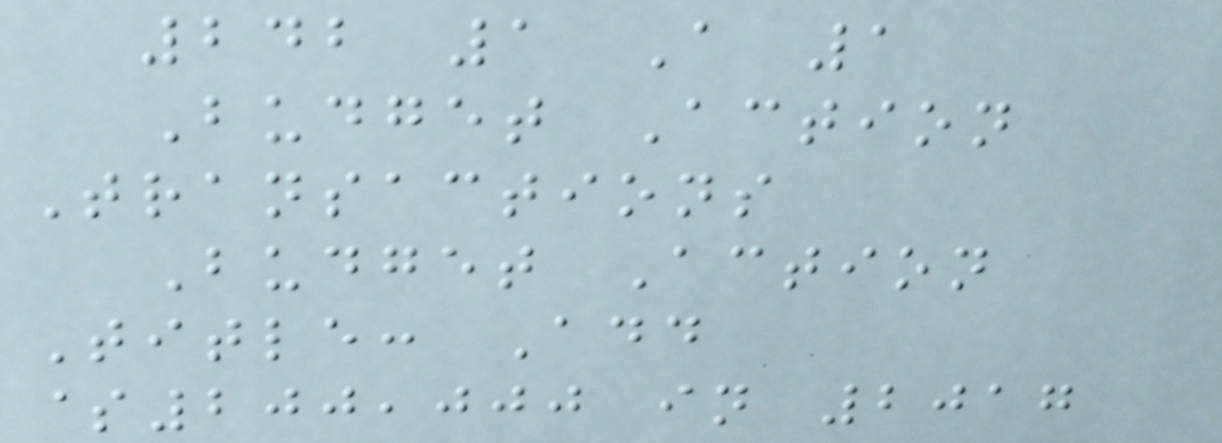242 1 A 1
Budget Action
Transactions
Budget Action
Title: Add
$200,000 in 2017
